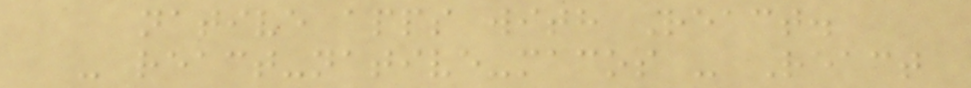native apps with React.
- react-native-macos - React
